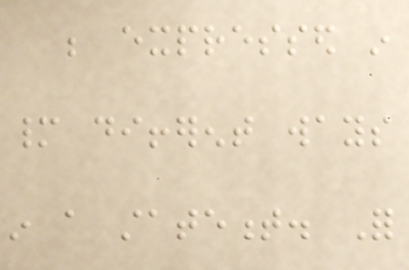be expressed in
many different ways
in a statement. For
